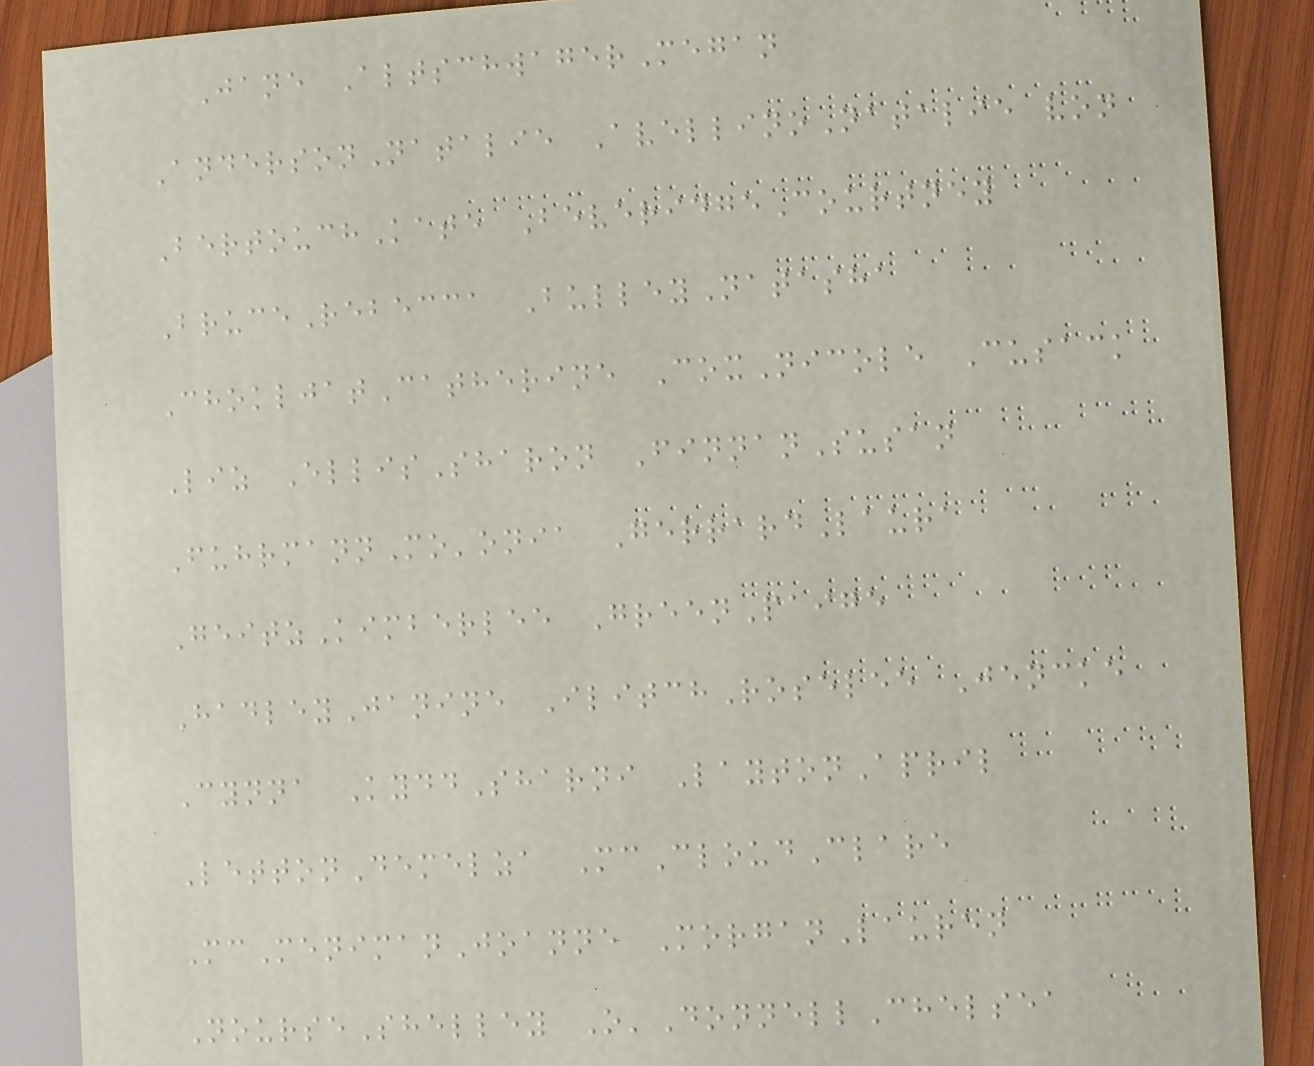Jane AltschwagerMegan
AndersonNatalie AvellinoNatalie von
BertouchKate BeveridgeCourtney
BruceRebecca BulleyNatasha
ChokljatCatherine CoxNicole Cusack
Liz EllisSharon FinnanSusan
FuhrmannMo'onia GerrardLaura
GeitzKimberlee GreenPaige
HadleyJanine IlitchRoselee Jencke
Cynna KyddSharni LaytonApril
LettonDemelza McCloudClare
McMenimanJoanne MorganLauren
NourseShelley O'DonnellChelsea
